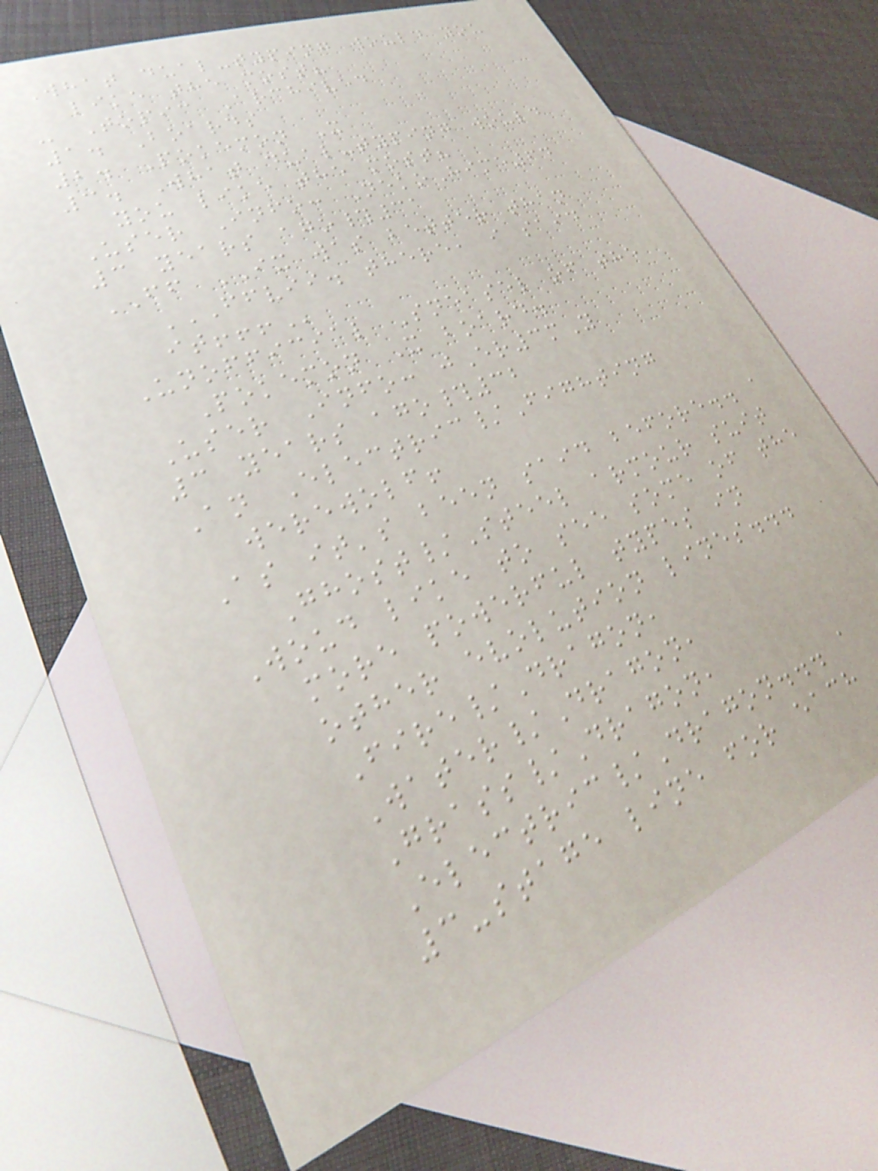What dual-typing would you
like the most?
- Topic Archived
1. Boards
2. Pokemon X
3. What dual-typing would
you like the most?
User Info: NekoHime64
3 years ago#31
FF IX was better than
FFVII. THERE, I SAID
IT!!!
Unofficial Sneasel of the
Pokemon X board.
User Info: jEr3mY
3 years ago#32
An Electric/Fighting
werewolf!
As it's been said before.. a
Ghost/Steel armour suit
Woud like to see some of the
more powerful types in
other evolution lines...
Fire/Dragon,
Water/Dragon,
Grass/Dragon,
Electric/Dragon... a
3-stage line for each
